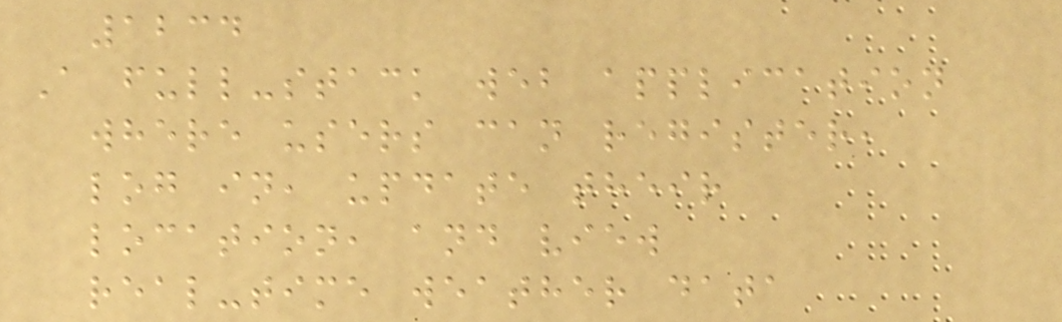1234
A full-stack web application
where users can register,
log in, update their
location, and view
real-time weather data
